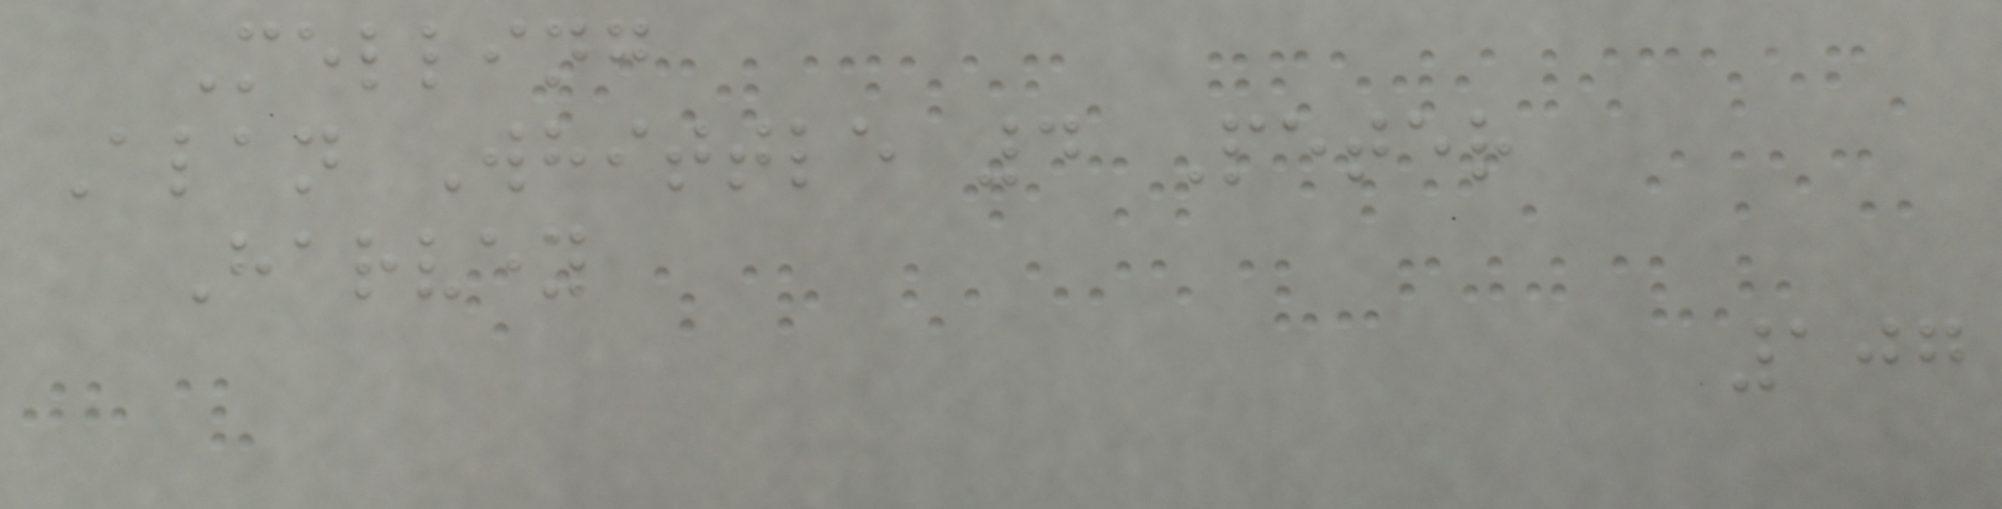Melling
Alan Whittle 4 Peter
Harvey
107
